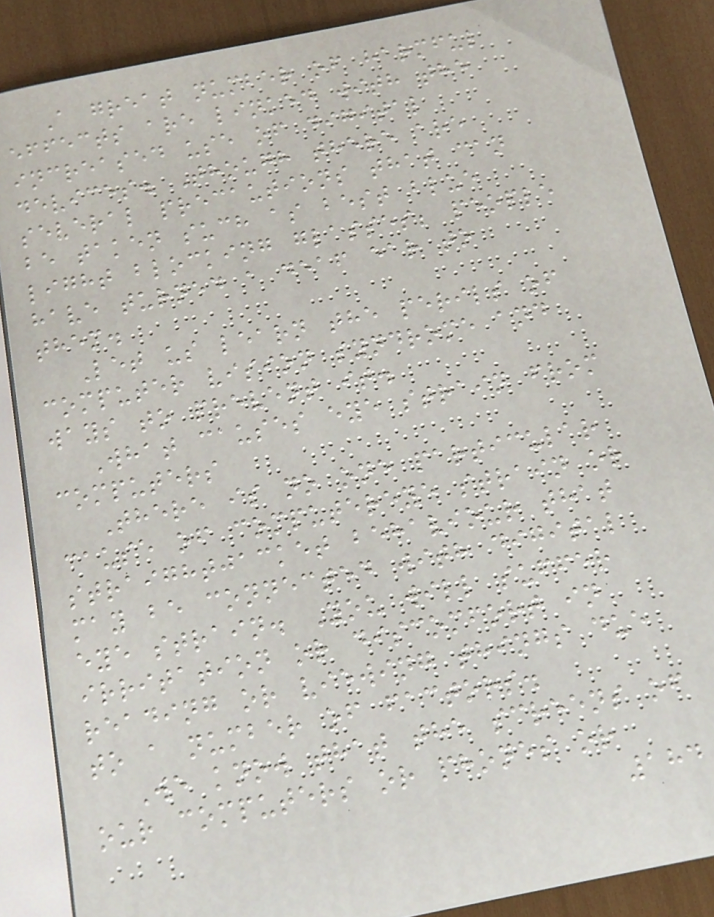A great number of harmful
effects are linked with the
increased use of digital
devices. Though there are
several precautions that can
be taken such as best blue
light blocking glasses; people
have turned a deaf ear to
them.
Let us learn the perils of
computer vision syndrome and
ways to prevent it.
What causes eye strain from
computers
There is no one particular
cause of computereye strain or
straightjacket behaviour that
may be connected with digital
eye strain. You will suffer
irritation or discomfort in
reading or viewing things due
to a number of factors.
We know that the screens of
our computers or phones or
184
